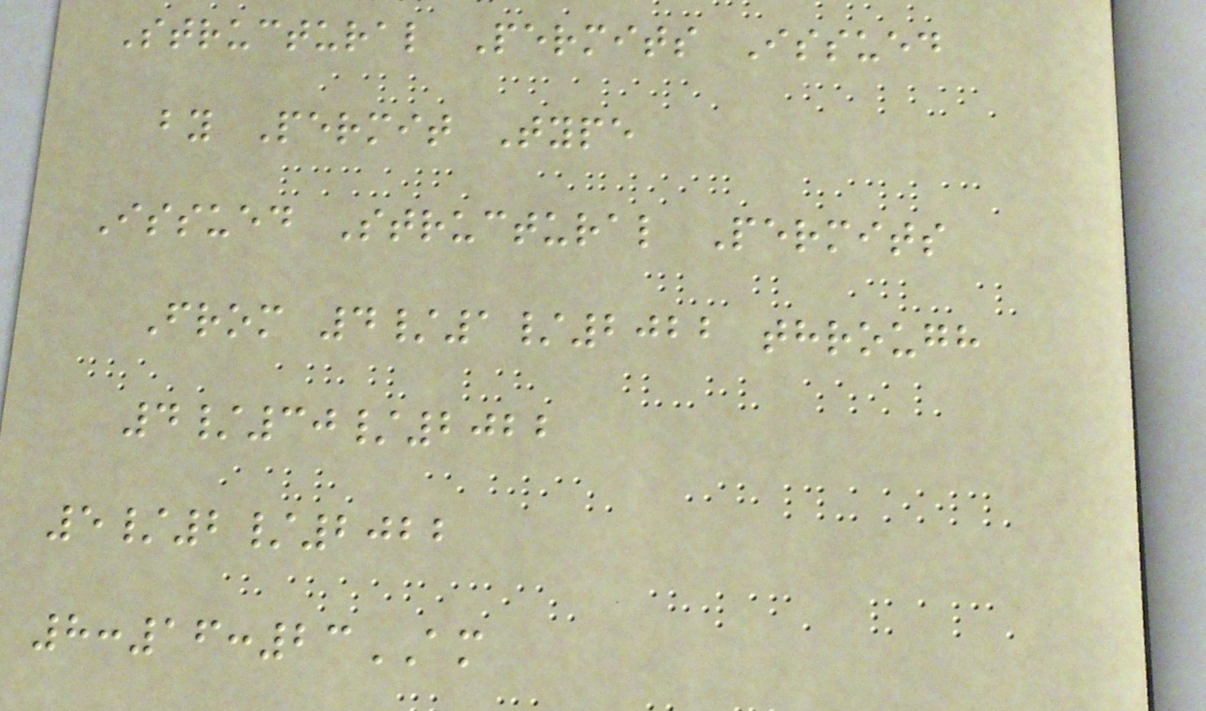Structural Permits Issued
by Permit Type
Issued Structural Permits
From 4/1/2022 through
4/30/2022
5/2/2022
8:16:23AM
